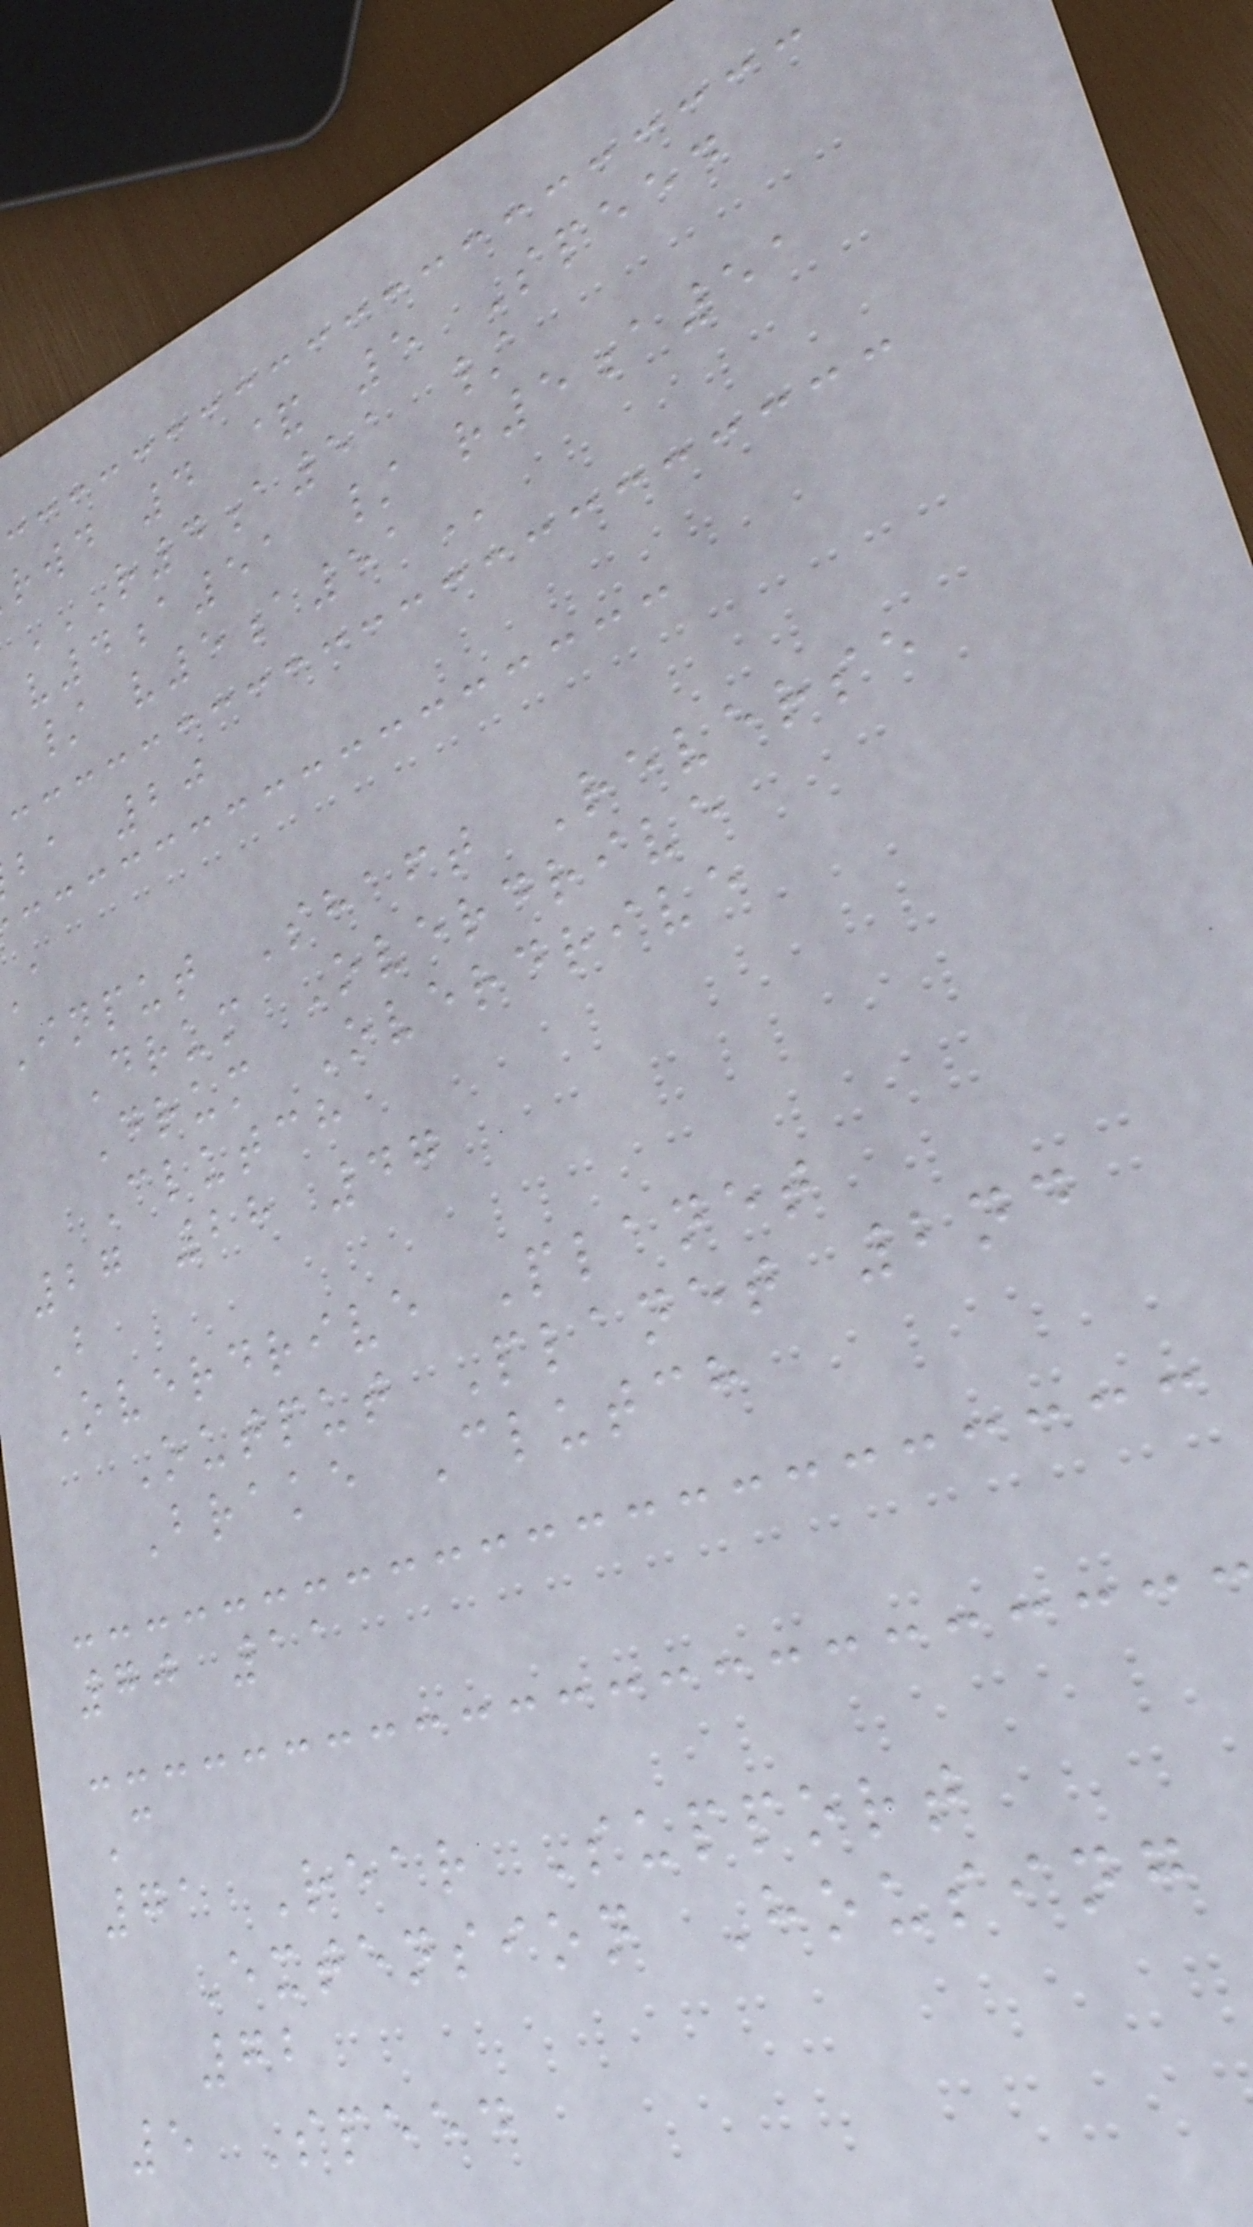rwd 4 & 5 Speed
R4A51 /
v4a51 / r5a51
ba 20
Input Shaft Reverse
Drum Overdrive
Drum Overdrive
Clutch
27 28 47
B
Overdrive Planet
Output Planet 2nd
Brake Clutch
70 11
C
71 Rear Support
Extension Housing
72
5 Speed
